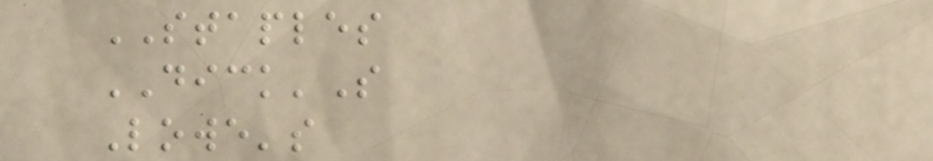STAPLES
DICK'S
Lowe's
